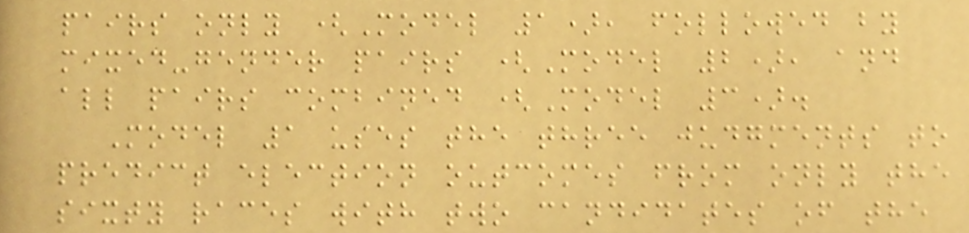pairs only (Model 1), followed by
mixed-gender pairs (Model 2), and
all pairs combined (Model 3).
Model 1 uses the three judgments to
predict election outcomes from only the
sixty races with two candidates of the
